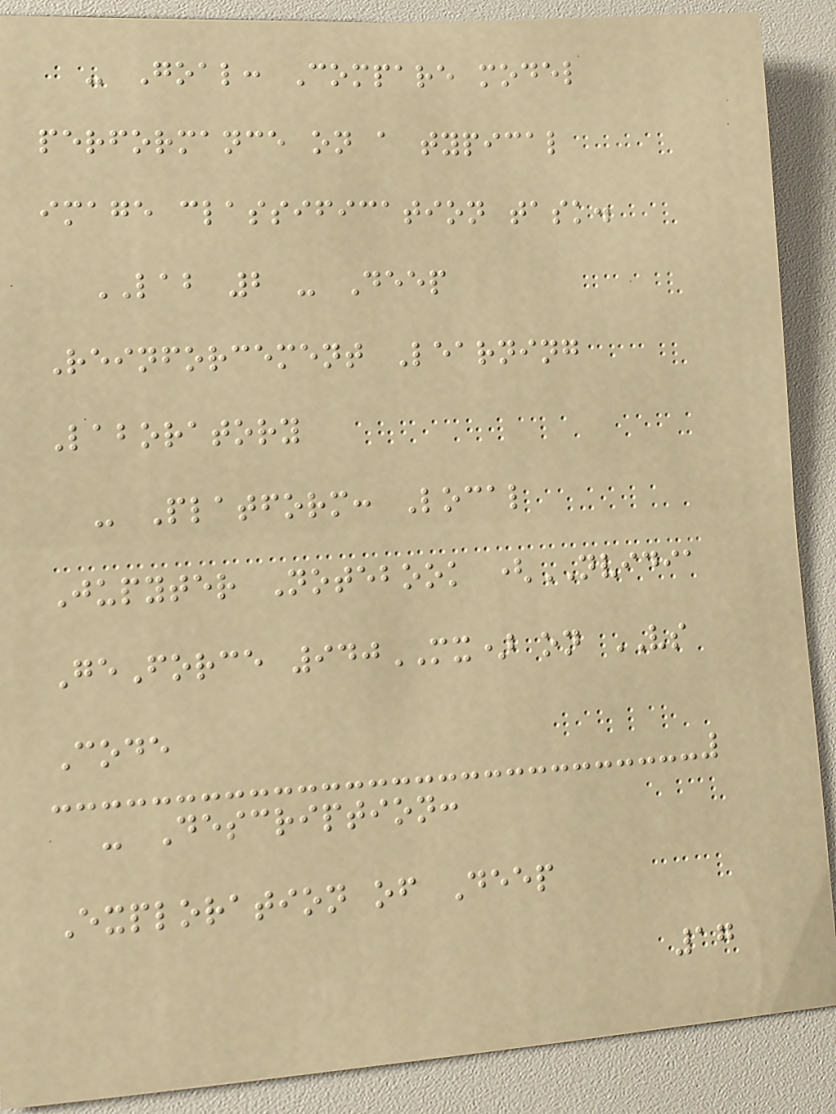- Goal: Compare model
performance on a typical
image classification task.
LAB 2 - Deep
Reinforcement Learning
Laboratory
- Platform: Local
Jupyter Notebook (NVIDIA
GeForce 940MX) on VS
Code
- Description:
Exploration of Deep
17
